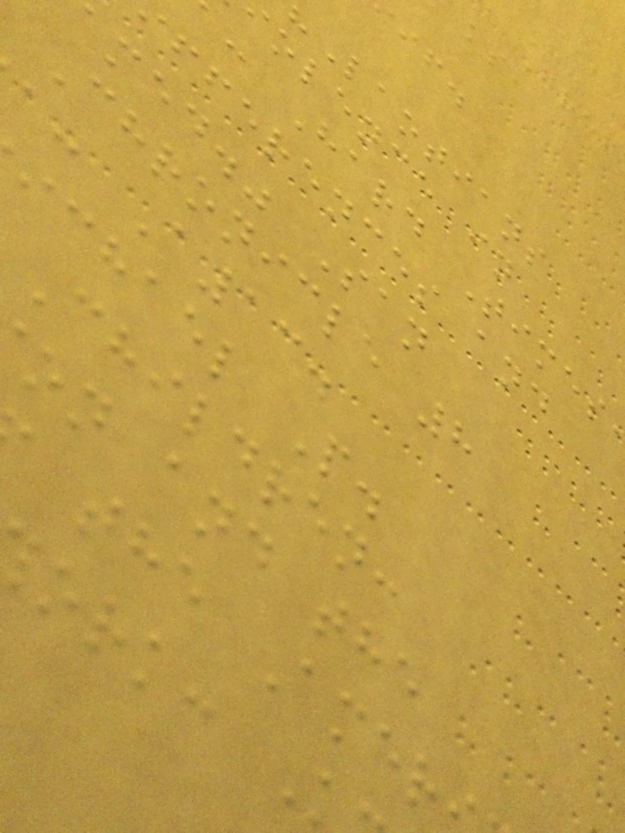Laotians
olence in
: Hard Times
fferences and
med." San
Chronicle 8
a: A13.
ichael P.
Children:
on and the
the Amer
